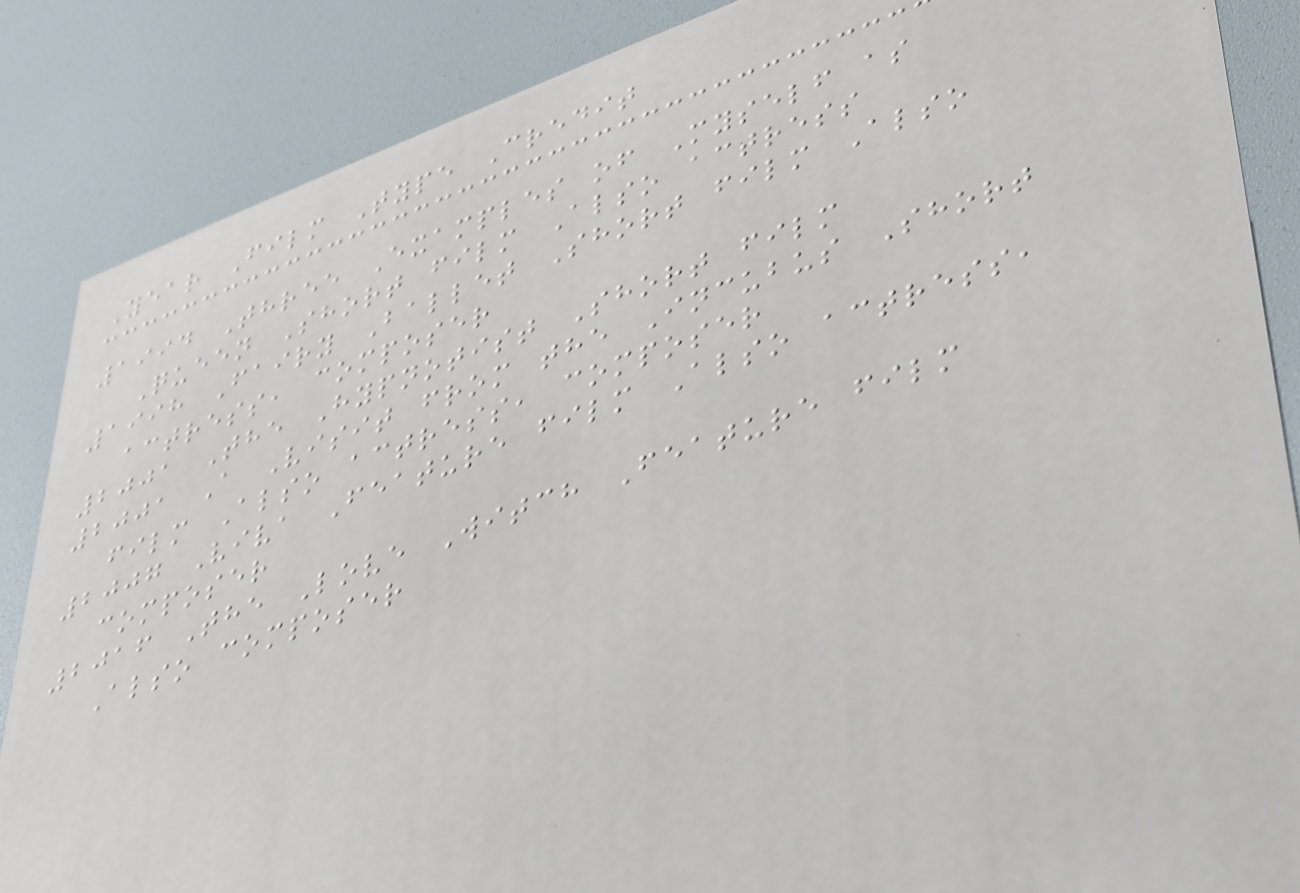Year Film Type Credit
1994 Three Examples of Myself as
Queen Short film Also actress
1998 Fairy Ballet Short film Also
actress, composer
2001 The Hypnotist Short film
2001 A Visit from the Incubus Short
film Also actress, composer
2007 Viva Feature film Also actress,
composer
2016 The Love Witch Feature film
Also composer
